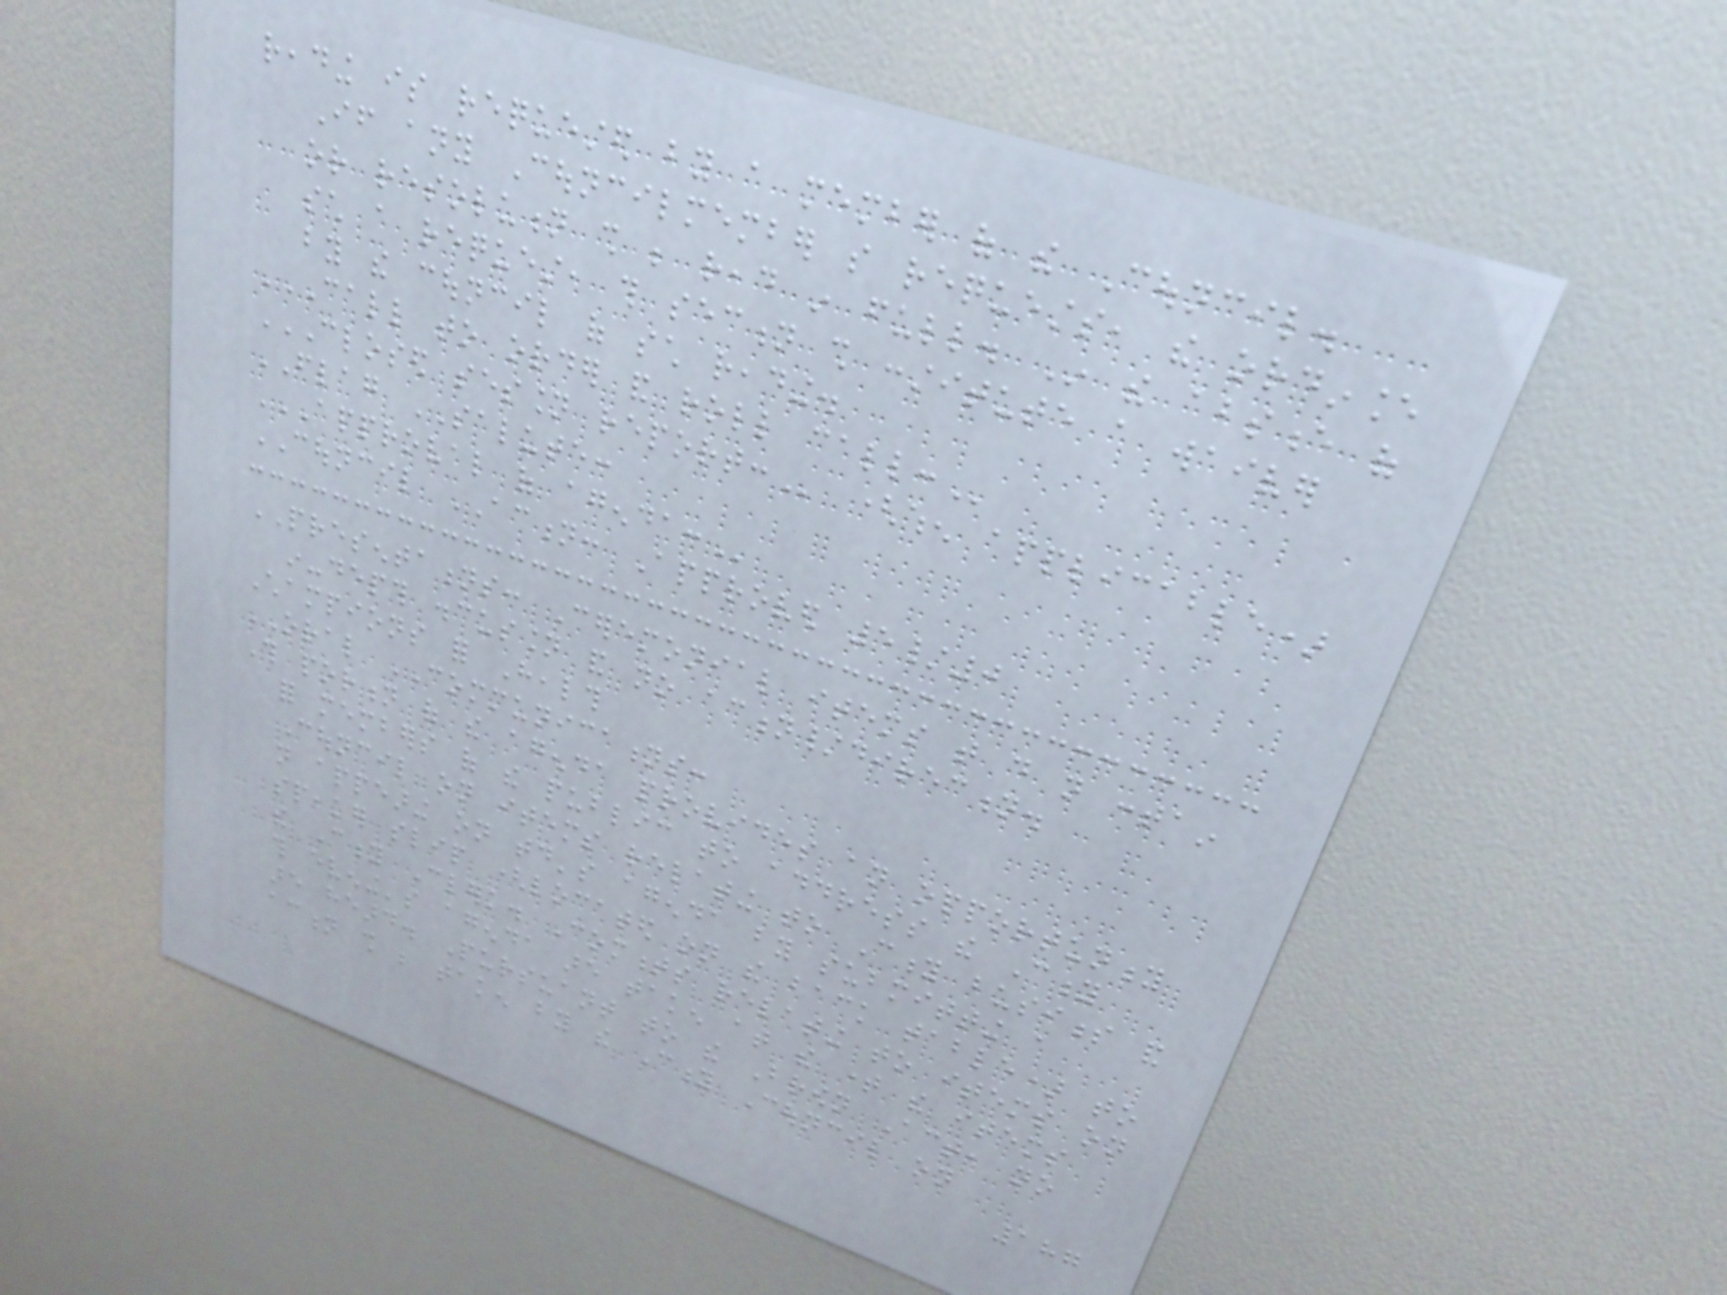reading is requested by a member of the Council.
If any Councilmember so requests, the ordinance
or resolution shall be read in full. In the absence of
such a request, this section shall constitute a waiver
by the council of such reading.
CALL TO ORDER AND ROLL CALL:
CLOSED SESSION REPORT: (when applicable)
FLAG SALUTE:
APPROVAL OF AGENDA:
COUNCIL ACTION: Approved 5/0
PRESENTATIONS: Ceremonial items that do not contain
in-depth discussion and no action/direction.
Champions for Health
ORAL COMMUNICATIONS:
This portion of the agenda provides an opportunity
for members of the public to address the City
Council on items relating to City business and
not appearing on today's agenda by submitting a
speaker slip (located on the back table) to
the City Clerk. Comments relating to items on
this evening's agenda are taken at the time the items
are heard. Pursuant to the Brown Act, no
action shall be taken by the City Council on
187
